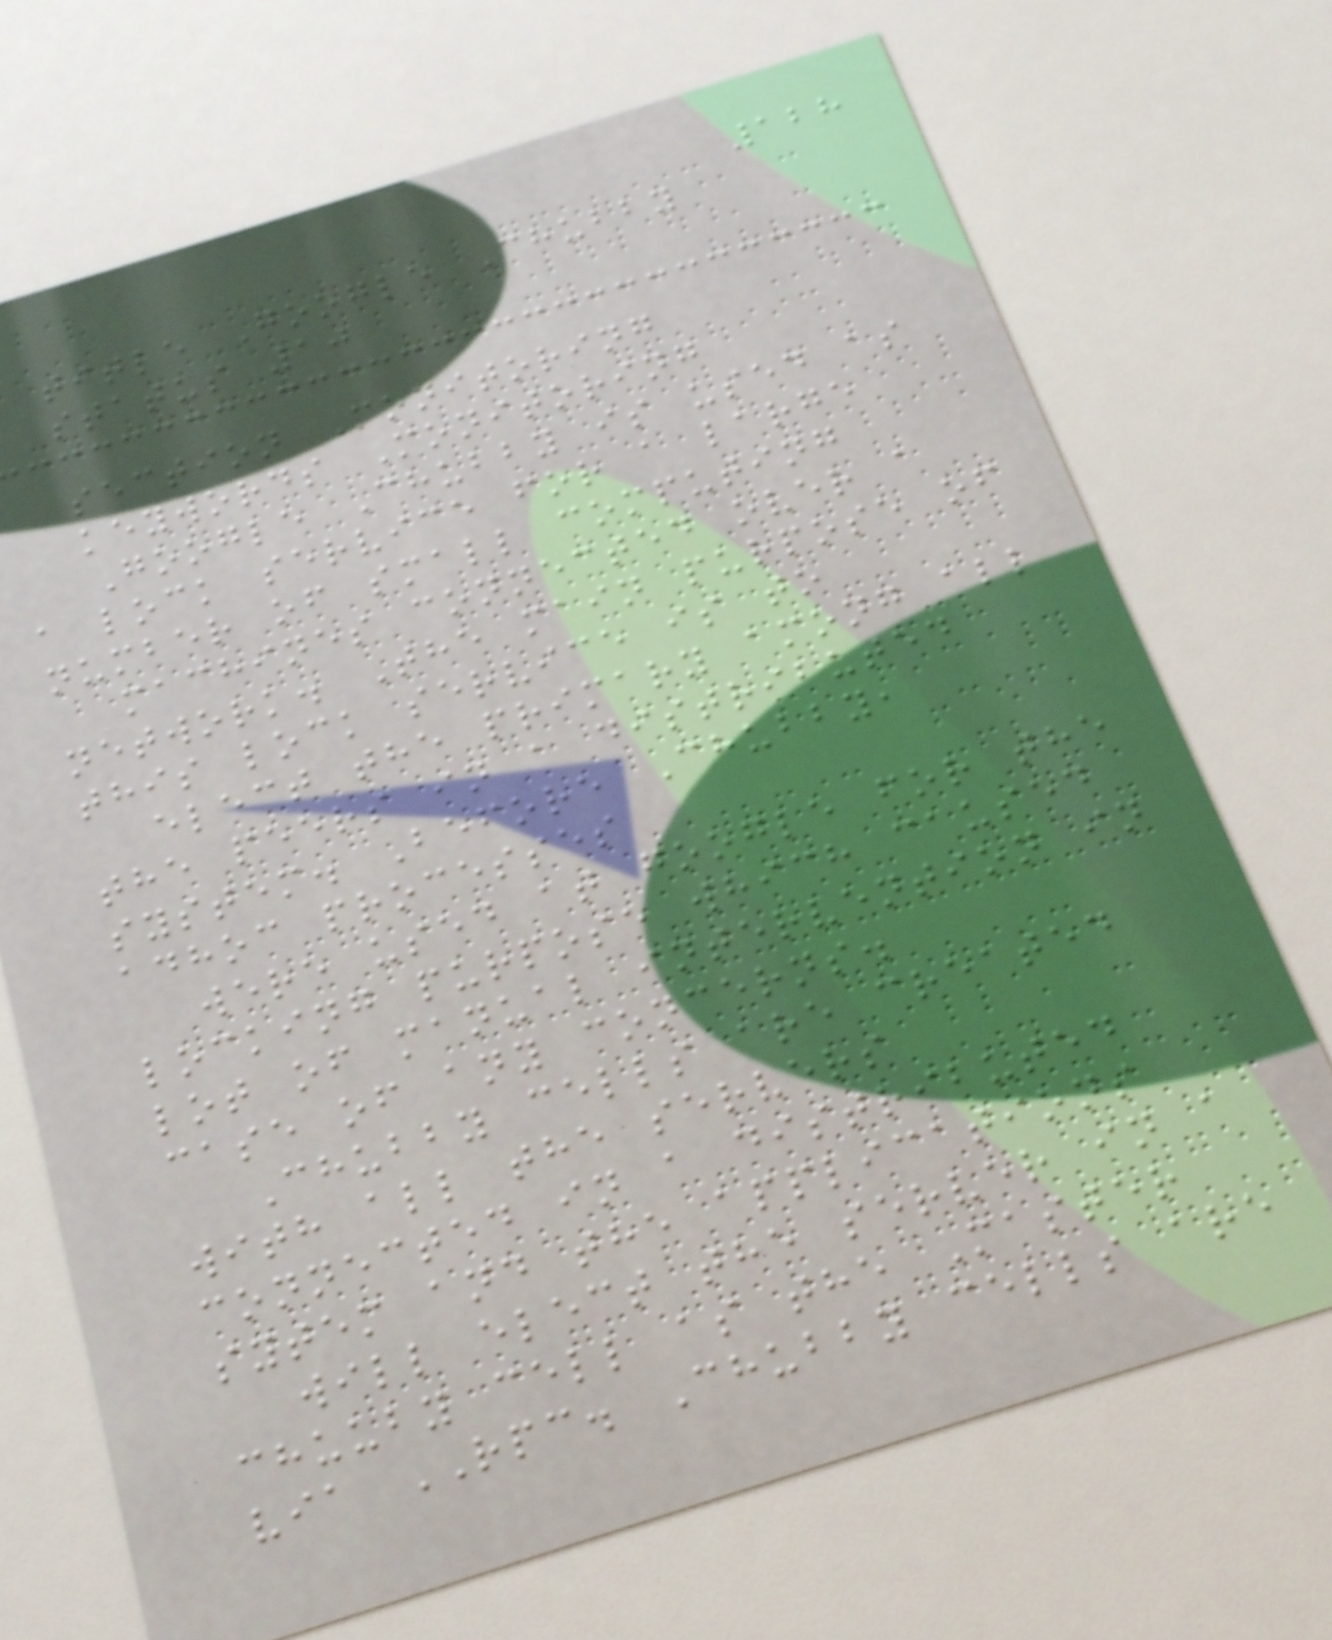128
title Google Chubby
status 10
section Monitoring
keywords Monitoring
Google Chubby is used as
a lock service for a large
number of small computing
machines connected over a
network. The main purpose of
this lock service is to
elect the primary among all
the peers in a distributed
system. Before Chubby,
adhoc processes
were used at google for the
locking purpose which caused
lot of manual intervention in
case of any concerns.
Chubby cells are created
with all the servers
connected in a distributed
sytem and the applications
will elect the server in a
chuuby cell as the Master
via RPC. Chubby cells are
